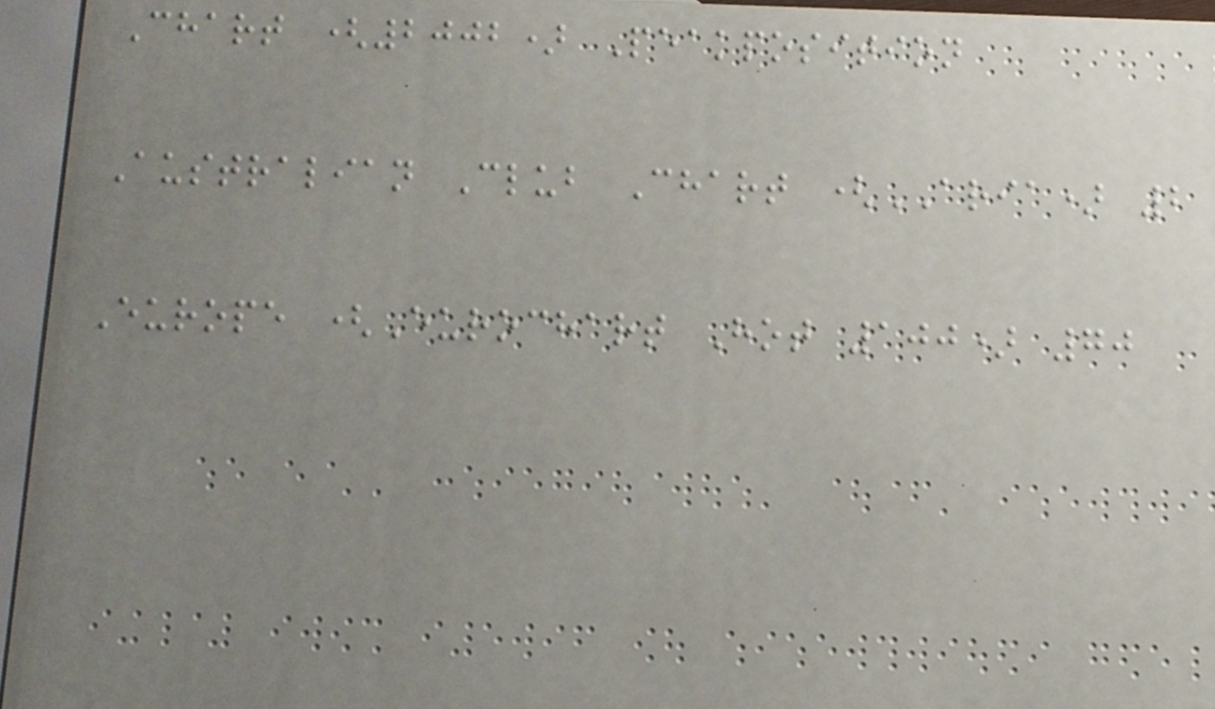Chart (2002) Peakposition
Australian Club Chart (ARIA) 2
Europe (Eurochart Hot 100) 70
